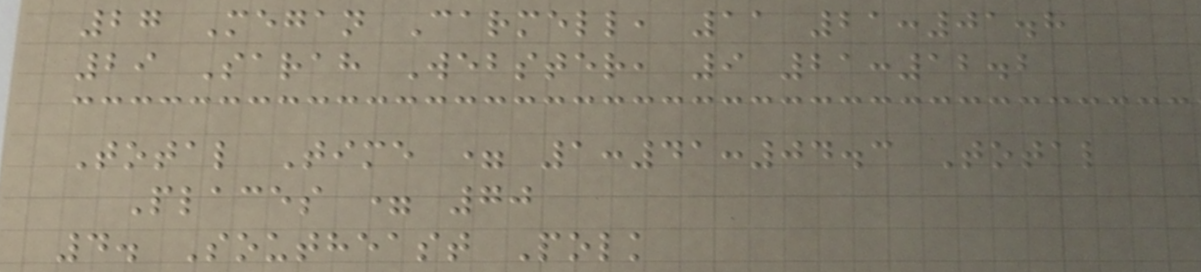27 Megan Carmell, 11 21:01.8
29 Sarah Webster, 9 21:12.2
Total Time = 1:41:04.3 Total
Places = 70
4. Southeast Polk
